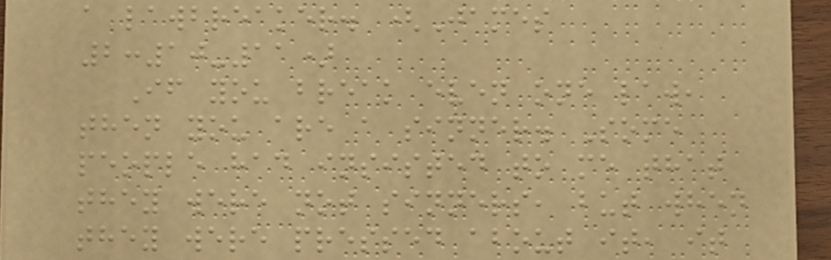a lawbreaker. (James
2:10-11)
If you break even one law,
then you are a sinner. Some
people had insisted to me that
they were not sinners, but when
they were pressed about it, it
